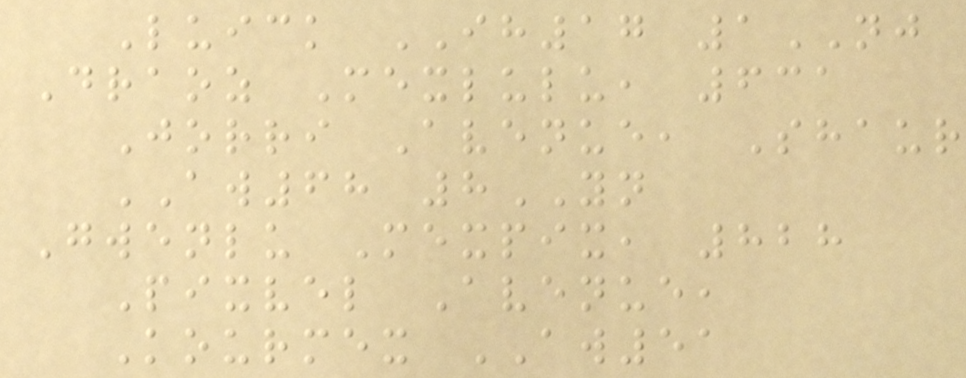Luick IH17 1NJ
Draoz Mexlulu, 631
Jorri Avenue, Shaur
AW68 8YN
Gwenlu Mexpix, 828
Pixvel Avenue,
Kourmex AW51
